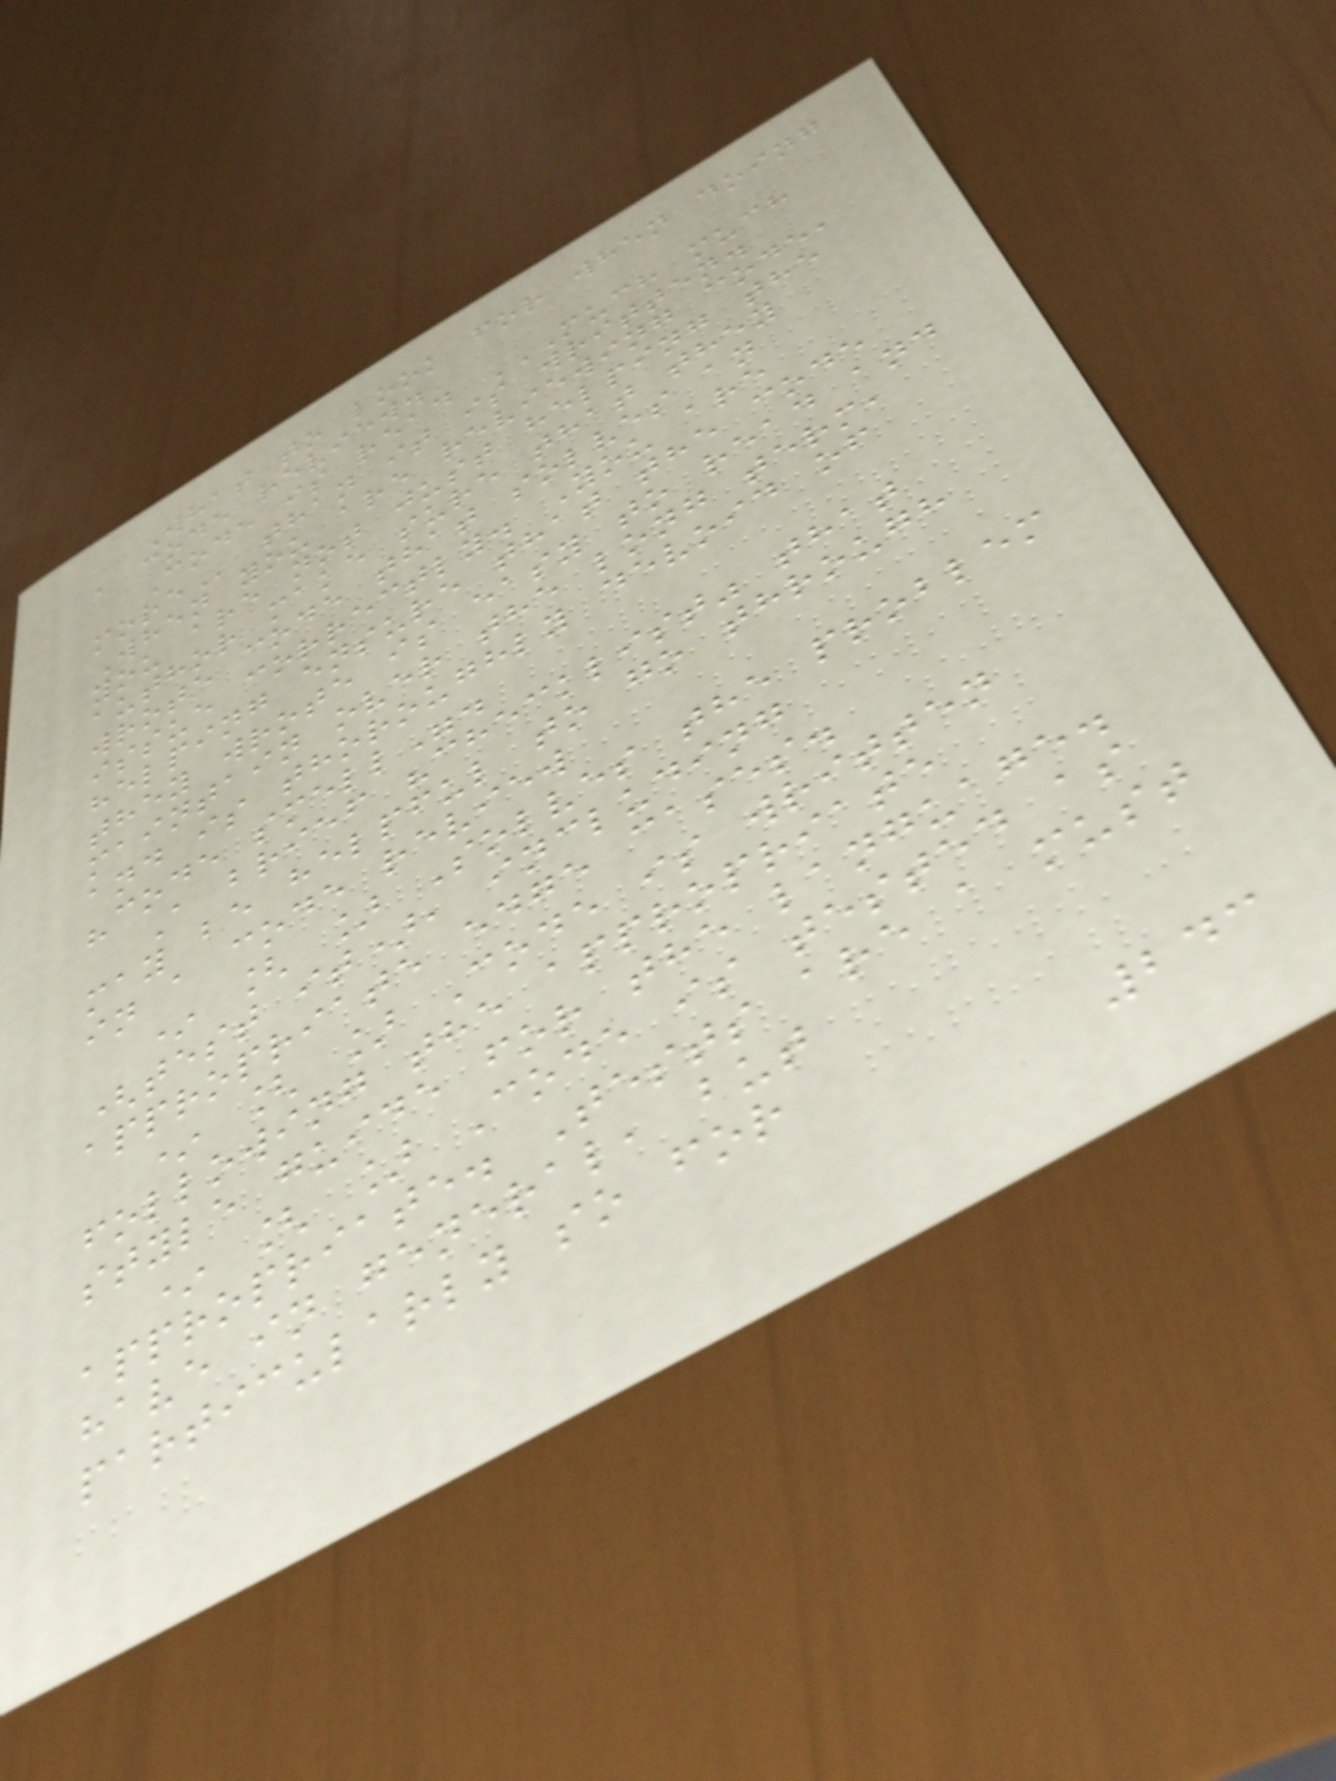What to look for when doing
a code review.
Code is read MUCH MUCH
MORE than it is written.
When you are reviewing code,
you are not just helping the
author make sure that they
wrote code that solves an
issue correctly. You are
helping ensure that the code
they wrote is easy to read and
maintain over the long term,
and is thoroughly devoid of
"code smell".
A brief "checklist" that
may be helpful to go through
in a code review
* [ ] Solves the problem
(test it), including
appropriate edge cases.
* [ ] Code is written
following the appropriate
style guide for the language.
* [ ] Code is tested as
appropriate. Tests are a must
have in general, but
particularly so for
243
